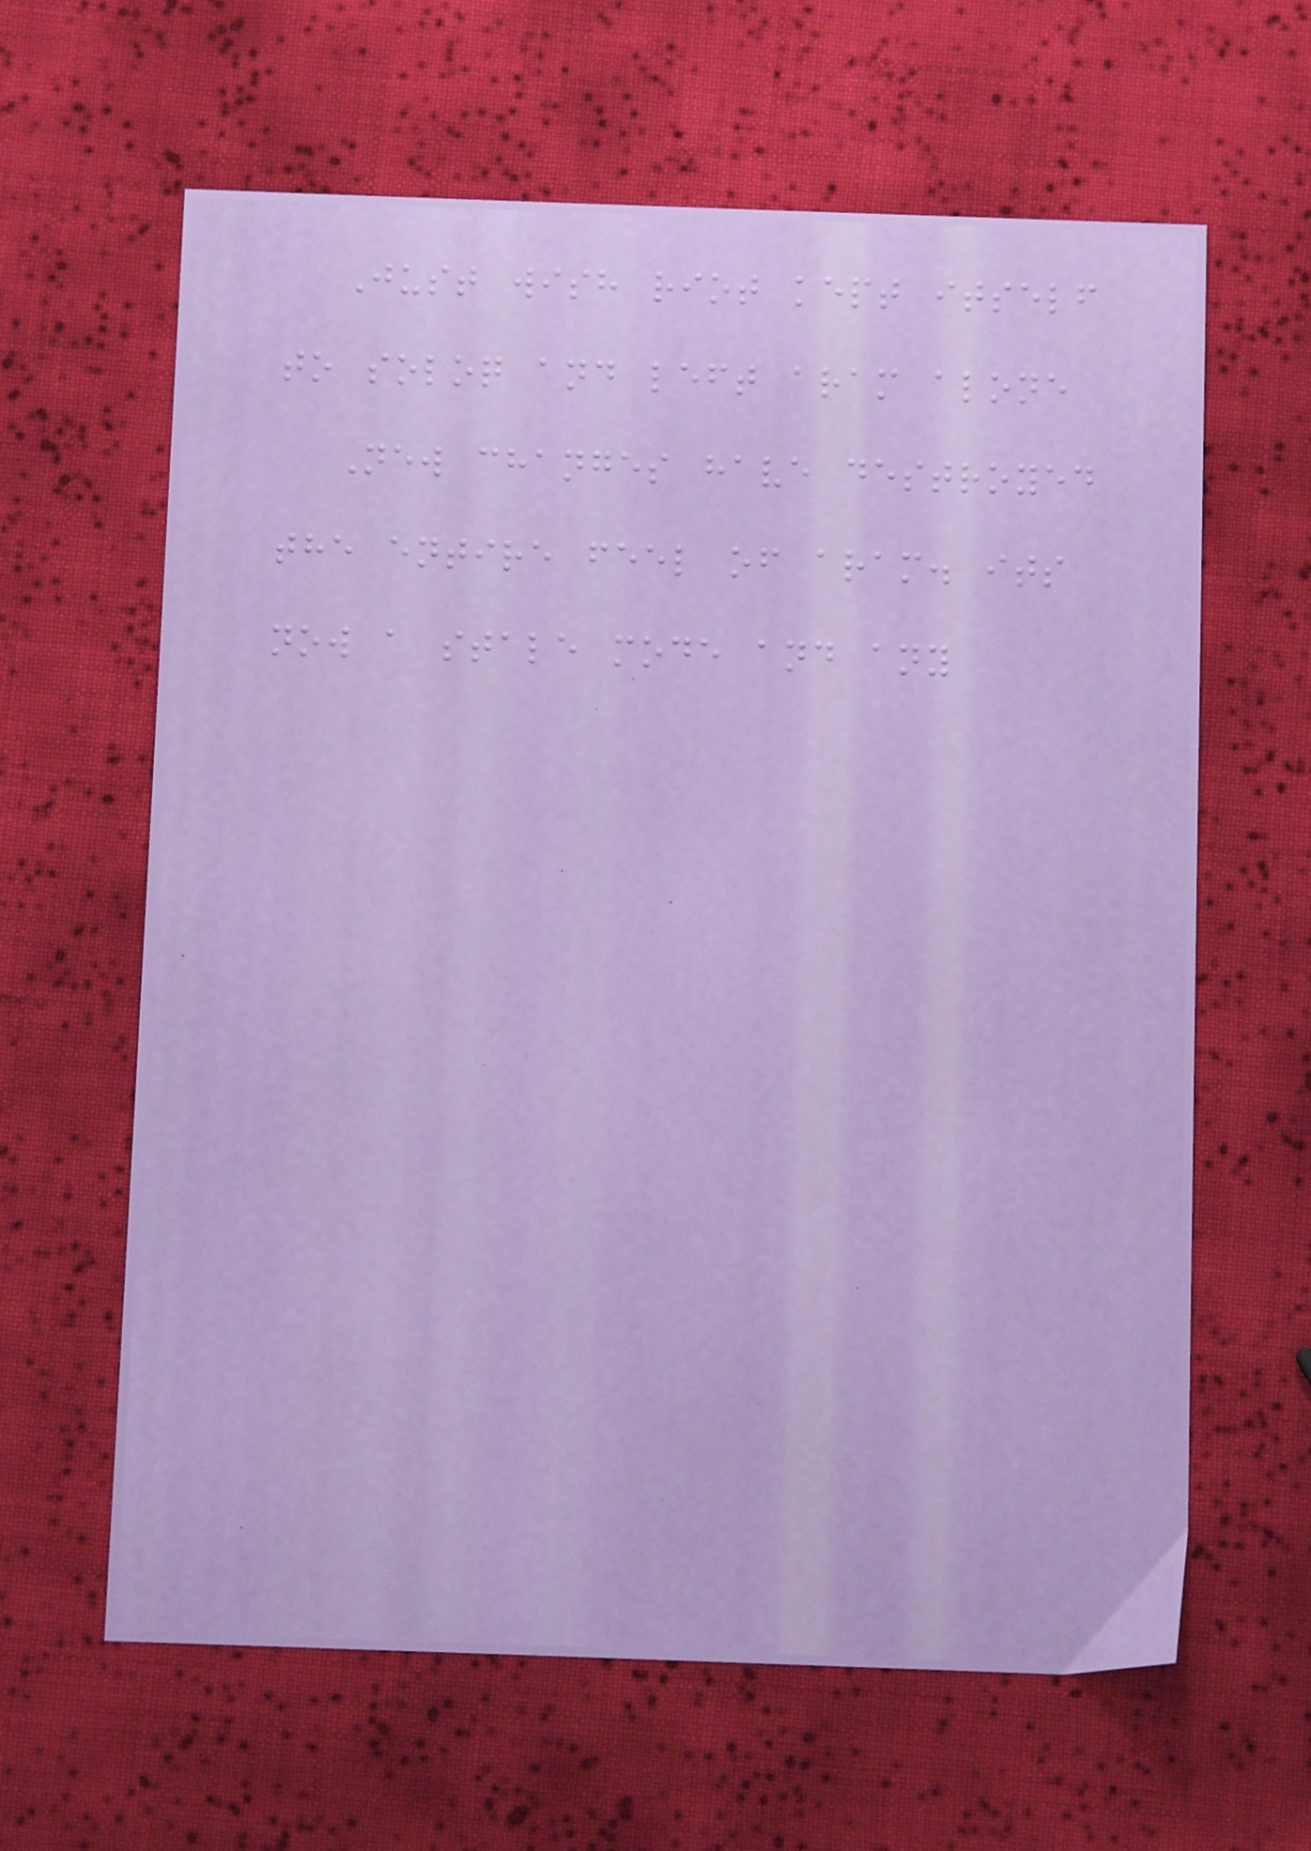Just wish riot kept itself
to soloq and left aram alone
New changes have destroyed
the entire feel of aram. its
now a stale mode and any
